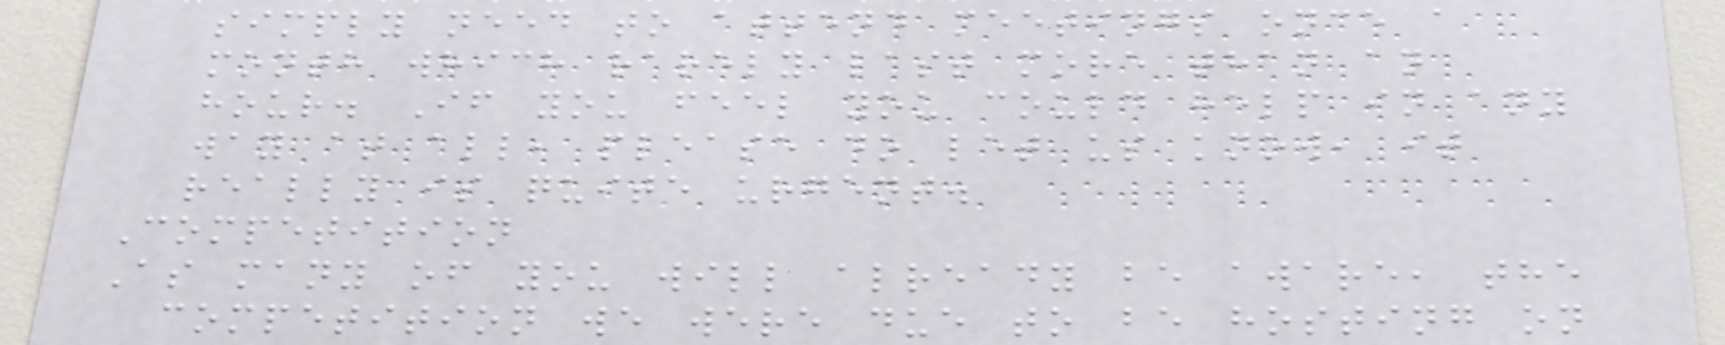simply need to attend meetings once a
month which rarely last more than an
hour. If you feel you could help in any
way at all, please do let us know, it
really is quite urgent.
Competition
As many of you will already be aware, the
competition we were due to be hosting on
